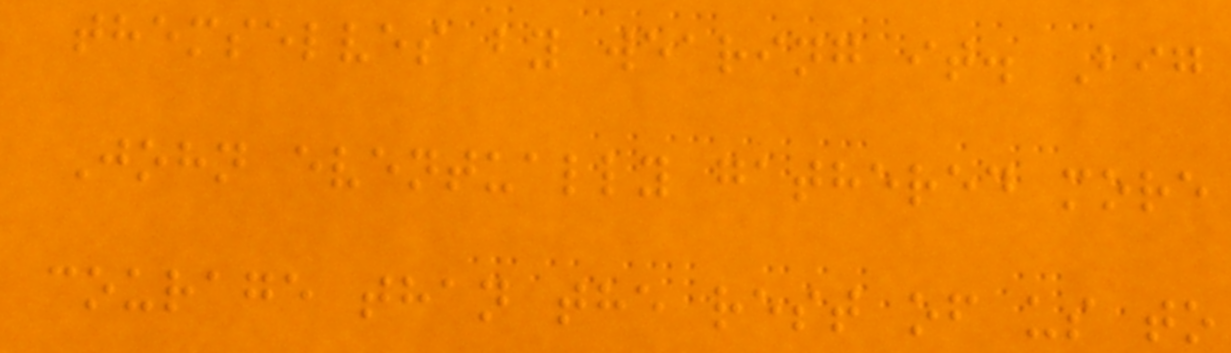themselves by wearing it. Big
John eventually gathered more
courage than the rest of us to
